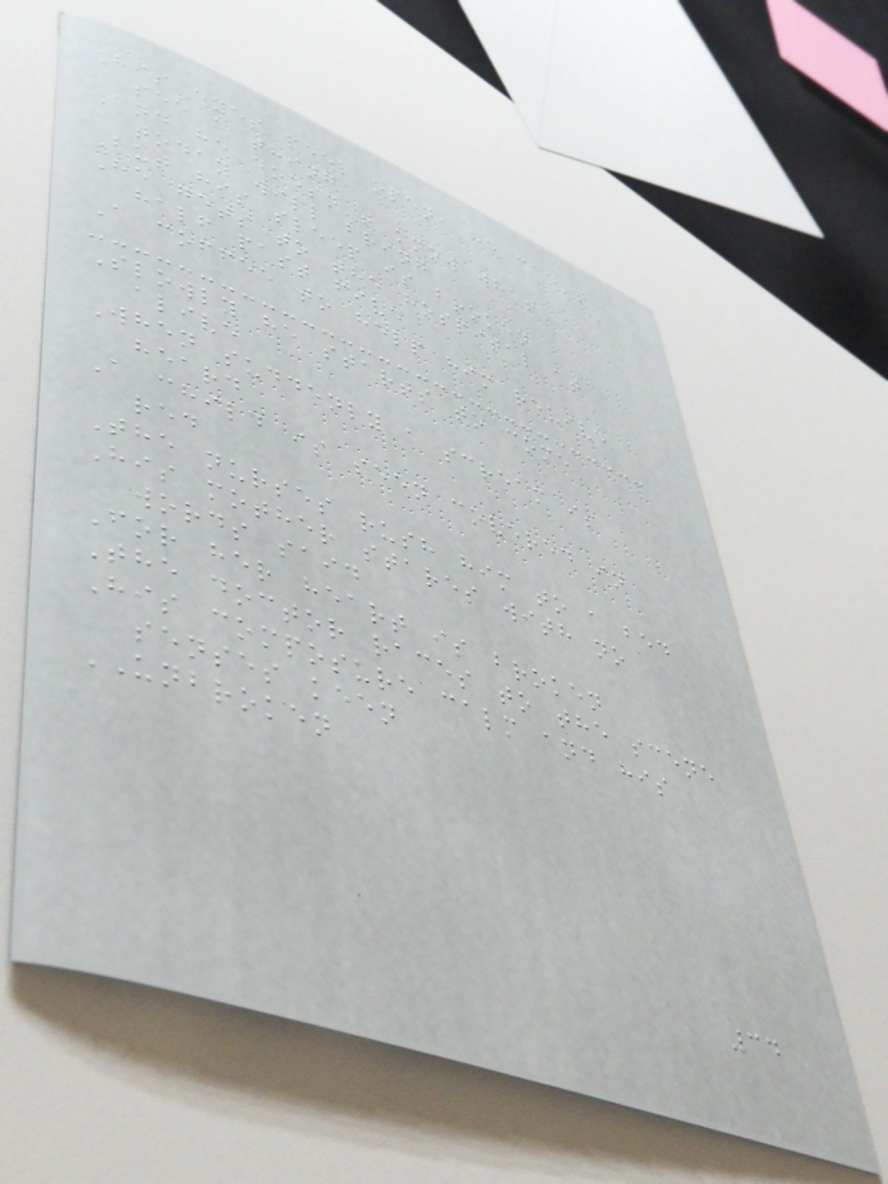His eyes peel open, he can't
see a thing
And he doesn't know what
today will bring
But his sleep is broken
He gets to the hospital at
half past five
A coffee to help him revive
Slowly he starts to come
alive
When suddenly a scream is
heard
A child is seen covered in
red
The nurses rush him to a bed
His mother stares with no
words said
For her heart is broken
The doctor races to the scene
His composure calm and his
senses keen
UNBROKEN
34
